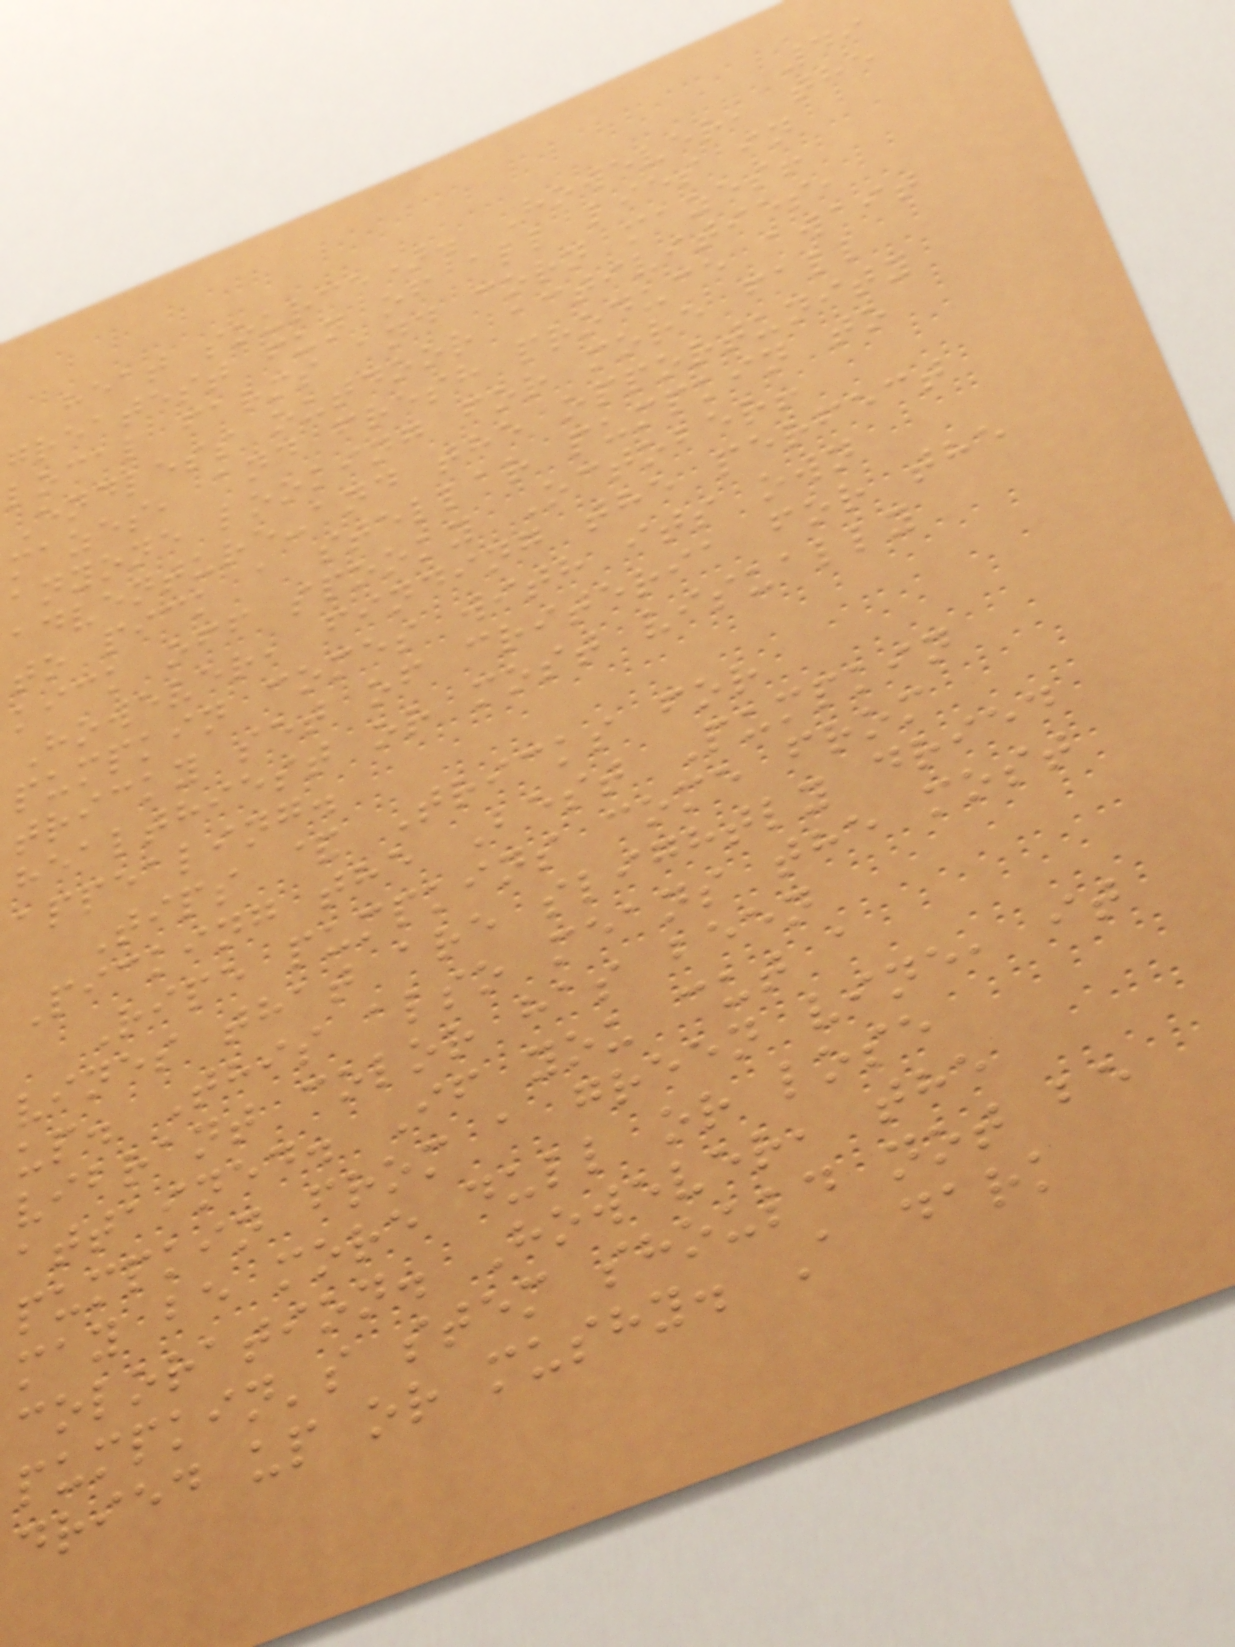49
heat source). However, the
greatest fun of all lies in
local farms and corn mazes!
Endless outdoor activities,
mazes, and fresh produce await
anyone looking for more fall
adventure-and the opportunity
to pick a stellar pumpkin to
kick off spooky October!
However, finding the perfect
pumpkin comes with its own
tricky set of criteria for the
healthiest or most visually
appealing.
Tips & Tricks for
Picking the Best Pumpkin
Ripe pumpkins come from
vines that are slightly dried
up. This also means the most
vibrant color has been
attained. If you cut a
pumpkin from a green vine, it
may be more dull or lose
coloration. However, the
pumpkin's stem should not be
dried up or mushy. A dark
